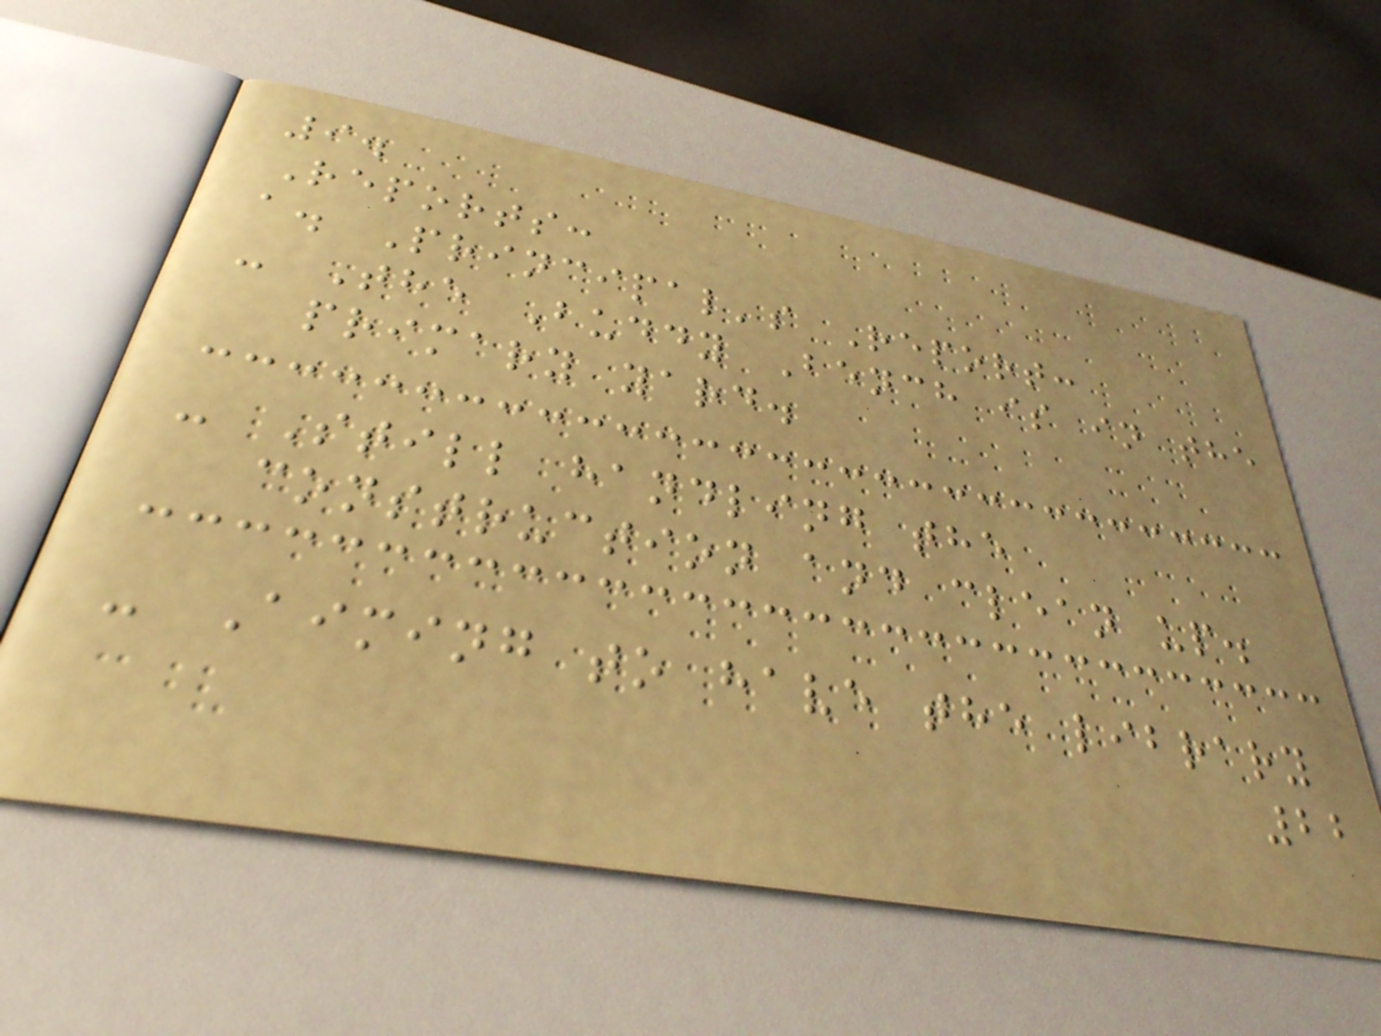9.
Reports:
a. Principal's Report:
- The Buddy Bench is in the
primary yard.
- Still handling the
construction and clean up.
- Aiming to have the library
22
